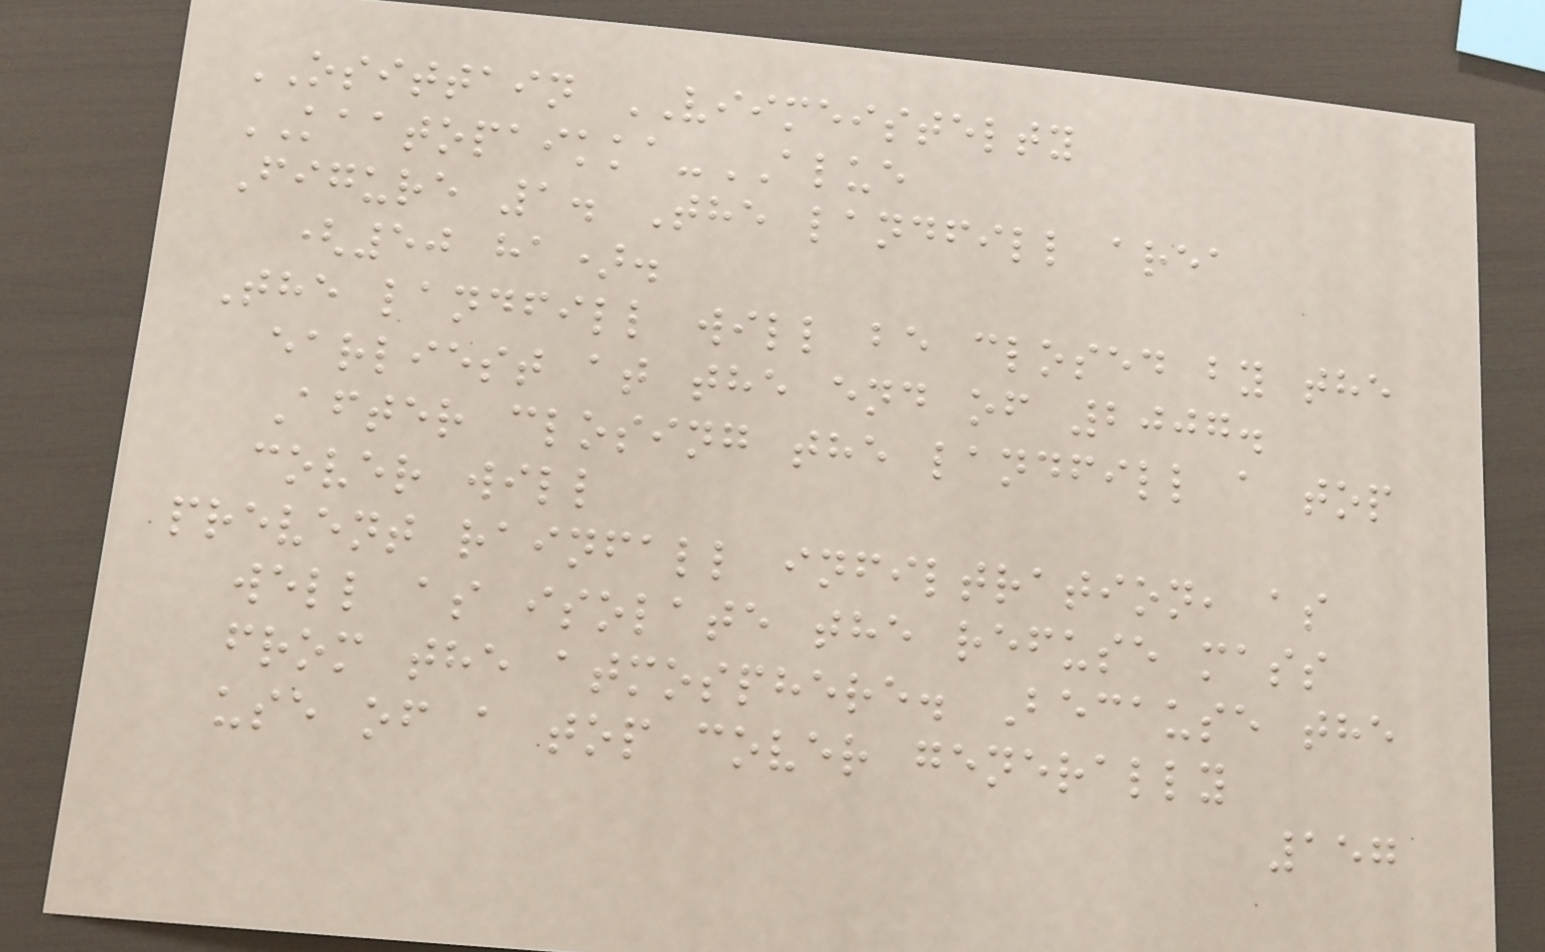OSITTAIN VIIMEISTELTY
KAATOPAIKKA-ALUE
Figure 1. The landfill area
(50 ha).
The landfill will be closed by the
earliest at the end of 2007.
After closing the landfill a top
cover will
prevent rainfall infiltration, as
well as isolate the refuse mass
from the atmosphere. Because the
use of a top cover generally
157
